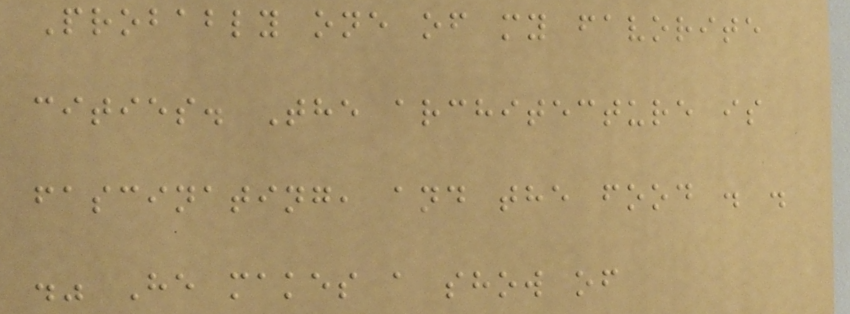Probably one of my favorite
cities. The architecture is
fascinating, and the food . .
." He makes a show of
